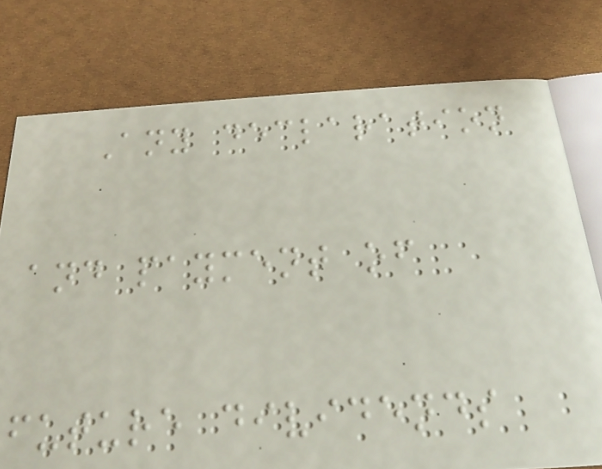Any declaration
and payment of
future dividends
